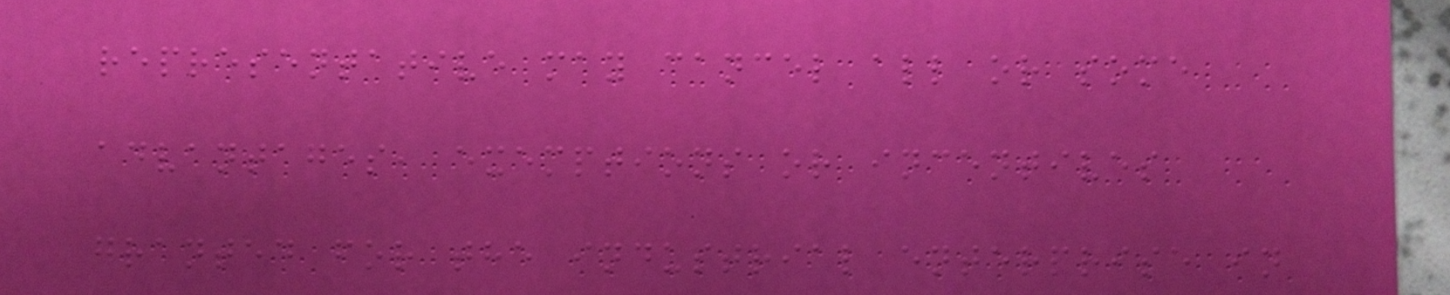representative may cancel all or some
advantages, exemptions or incentives
granted for the industrial enterprise in
